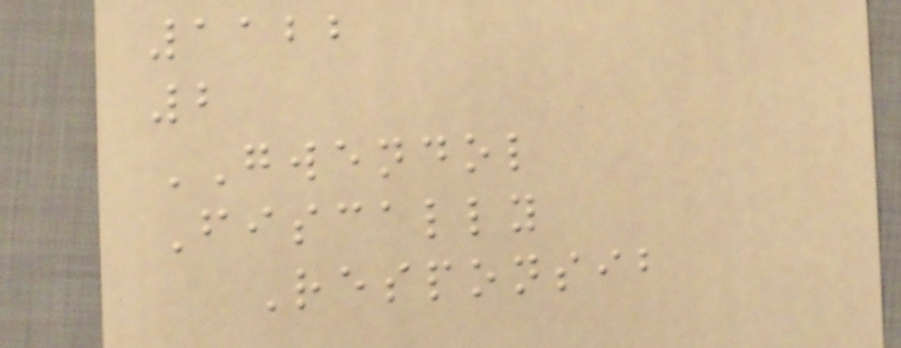1122
2
GWENDOL
Fiscally
Responsib
